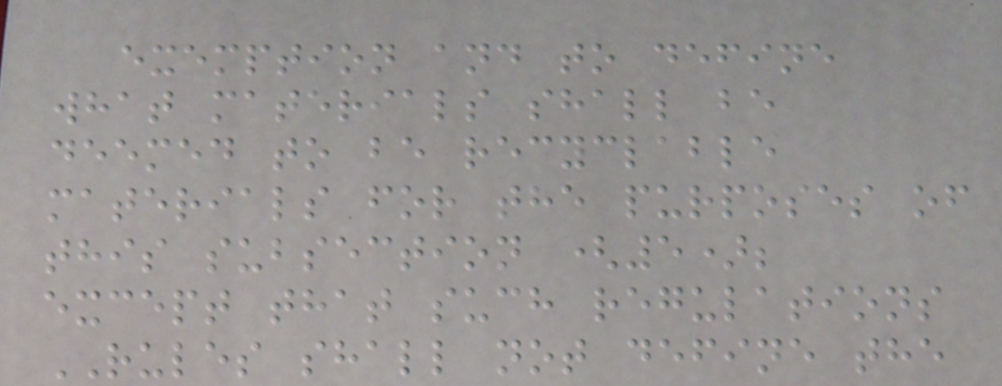exemption and to define
what materials shall be
deemed to be recyclable
materials for the purposes of
this subsection (5);
except that such regulations
RULES shall not define the
